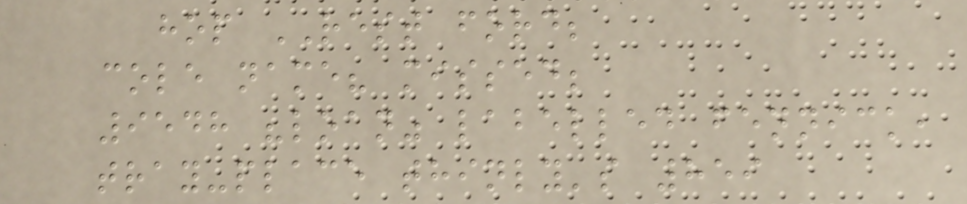hop REST ford;
cole name? missed;
9548 "loan" labelled fennick,
tray-place thinly's 859
